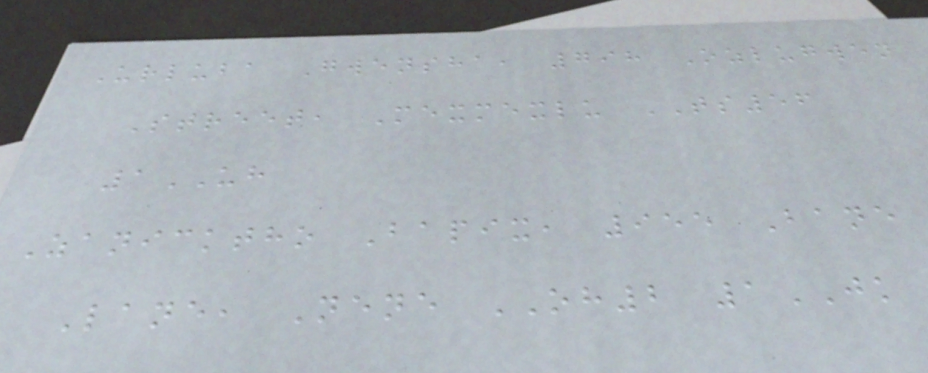Urluba Gwensha, 798 Ozlugwen
Street, Mexmexlu TS56
1UH
Zanicktho Bapix, 955 Bane
Lane, Nene OH2 1JK
